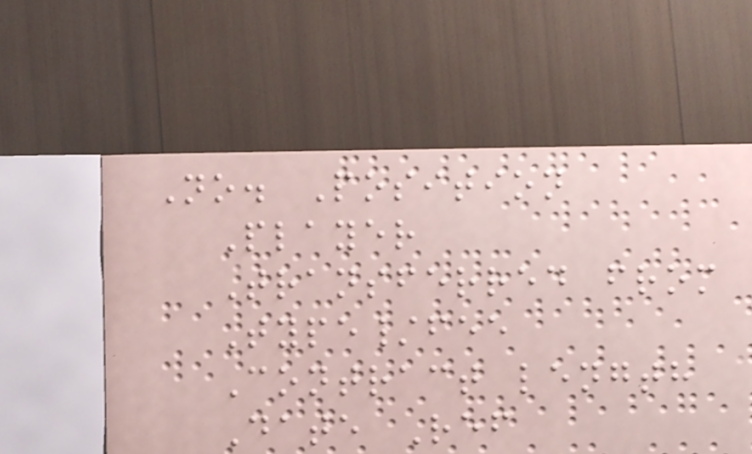No. Position
Player
Transferred from
Type/fee
Contract length
Date Ref
